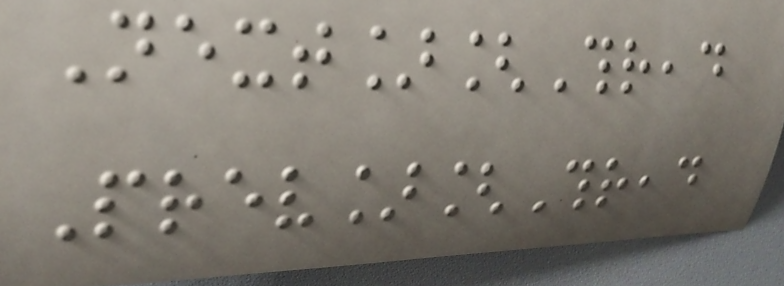Next][Thread
Prev][Thread
